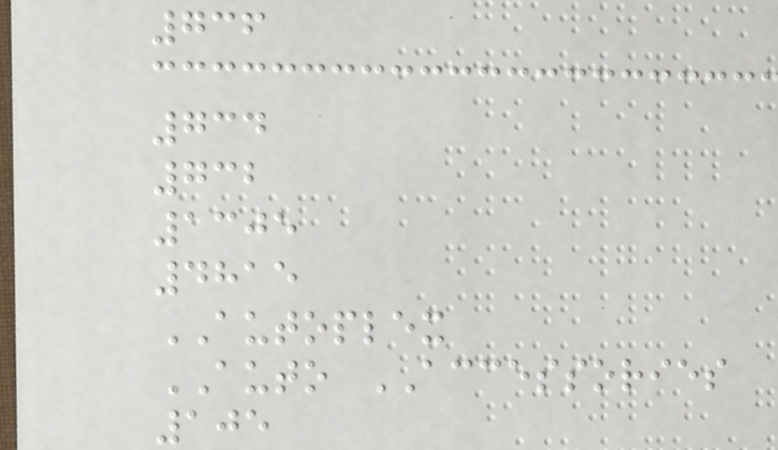736
734
732
1305
4815
AUTOPLEX
AUTO ACCESSORIES
105
